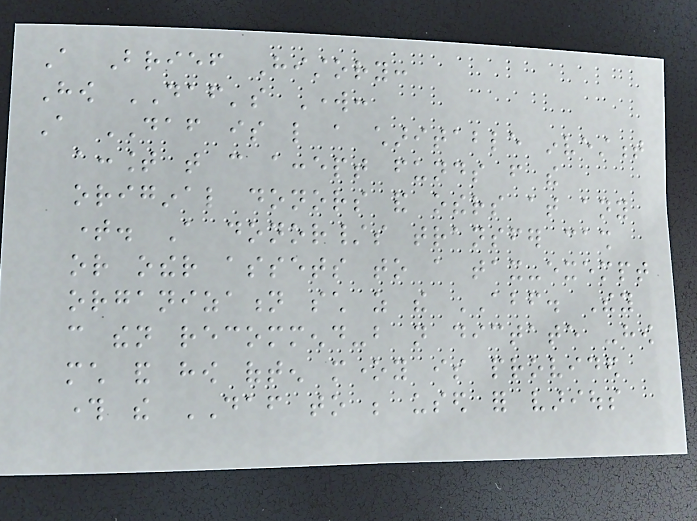A Brief History:
How DAF's Work:
A DAF is like a charitable investment
account that can accept funds from the
original donors and others at any
time. A donor/s transfer cash
or other assets to a tax-exempt
organization such as the ABF. They
can then recommend-but not dictate -how
much and how often money is provided
through the DAF to be used for various
